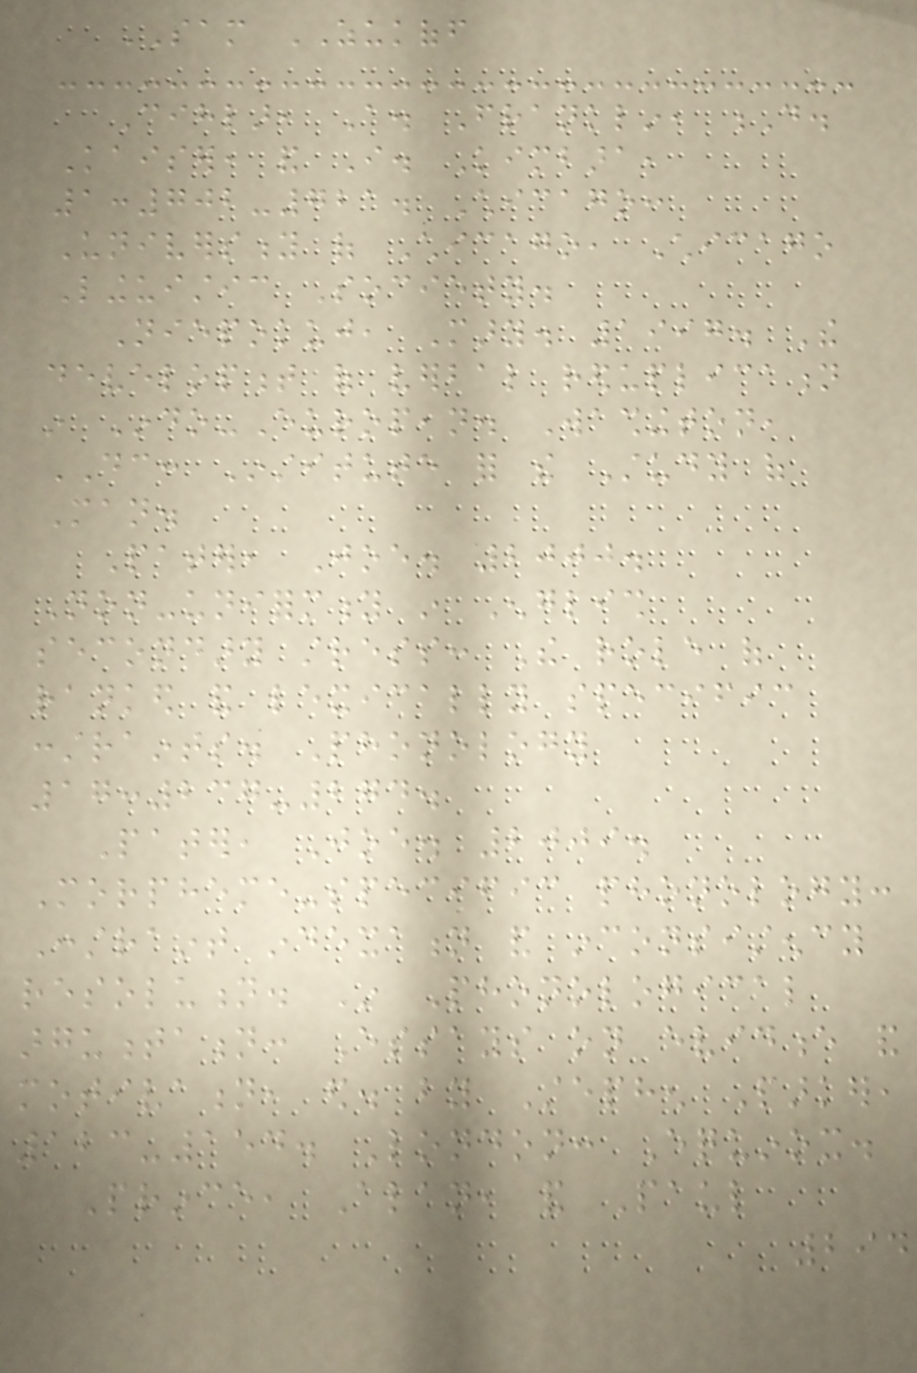SAM ZUKOFF
Cihlar, A. Franklin, D.
Kaiser, and I. Kimbara,
1:702-721. Chicago:
University of Chicago, Chicago
Linguistic Society.
Niepokuj, Mary. 1997. The
development of verbal reduplication
in Indo-European. Washington,
DC: Institute for the Study of
Man.
Pater, Joe. 2000.
Non-uniformity in English
secondary stress: The role of
ranked and lexically specific
constraints. Phonology
17:237-274.
Pater, Joe. 2009.
Morpheme-specific phonology:
Constraint indexation and inconsistency
resolution. In Phonological
argumentation: Essays on evidence and
motivation, ed. by Stephen Parker,
123-154. London: Equinox.
Prince, Alan, and Paul
294
